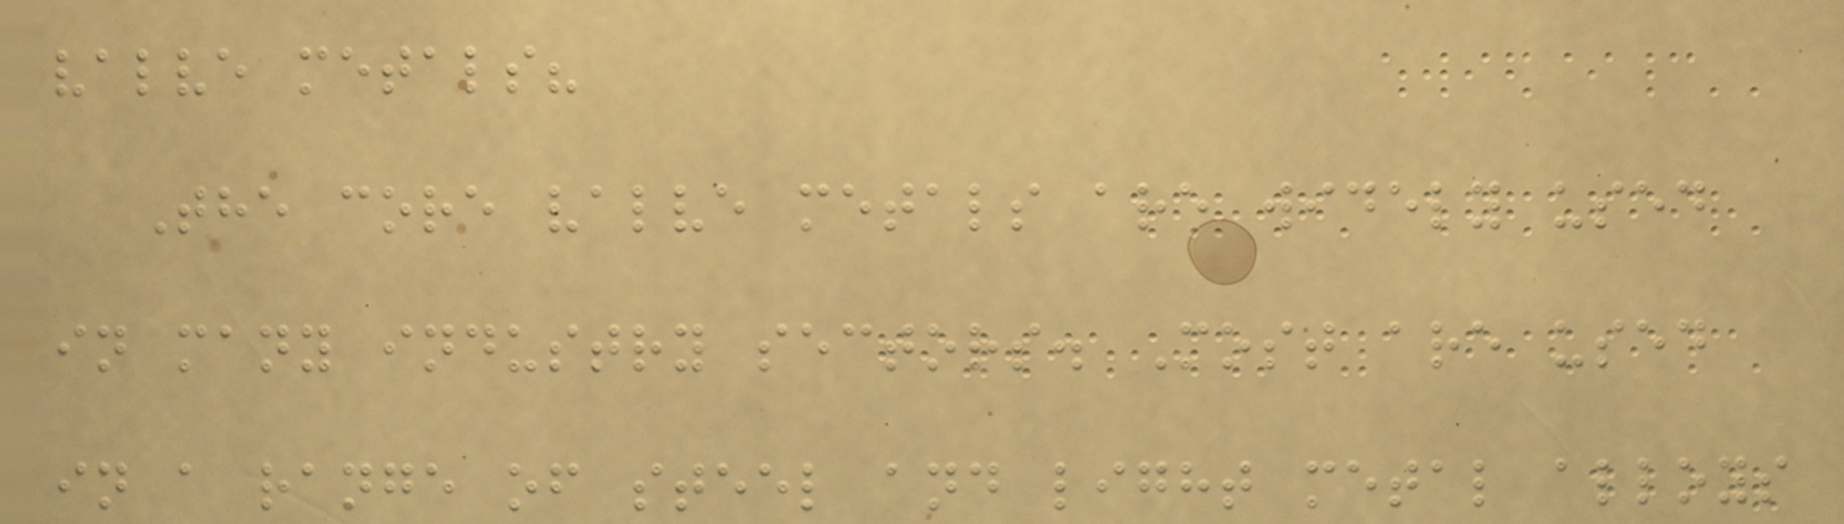valve metals?
The core valve metals are widely used
in many industry sectors. Most are used
in a range of steel and light metal alloys
